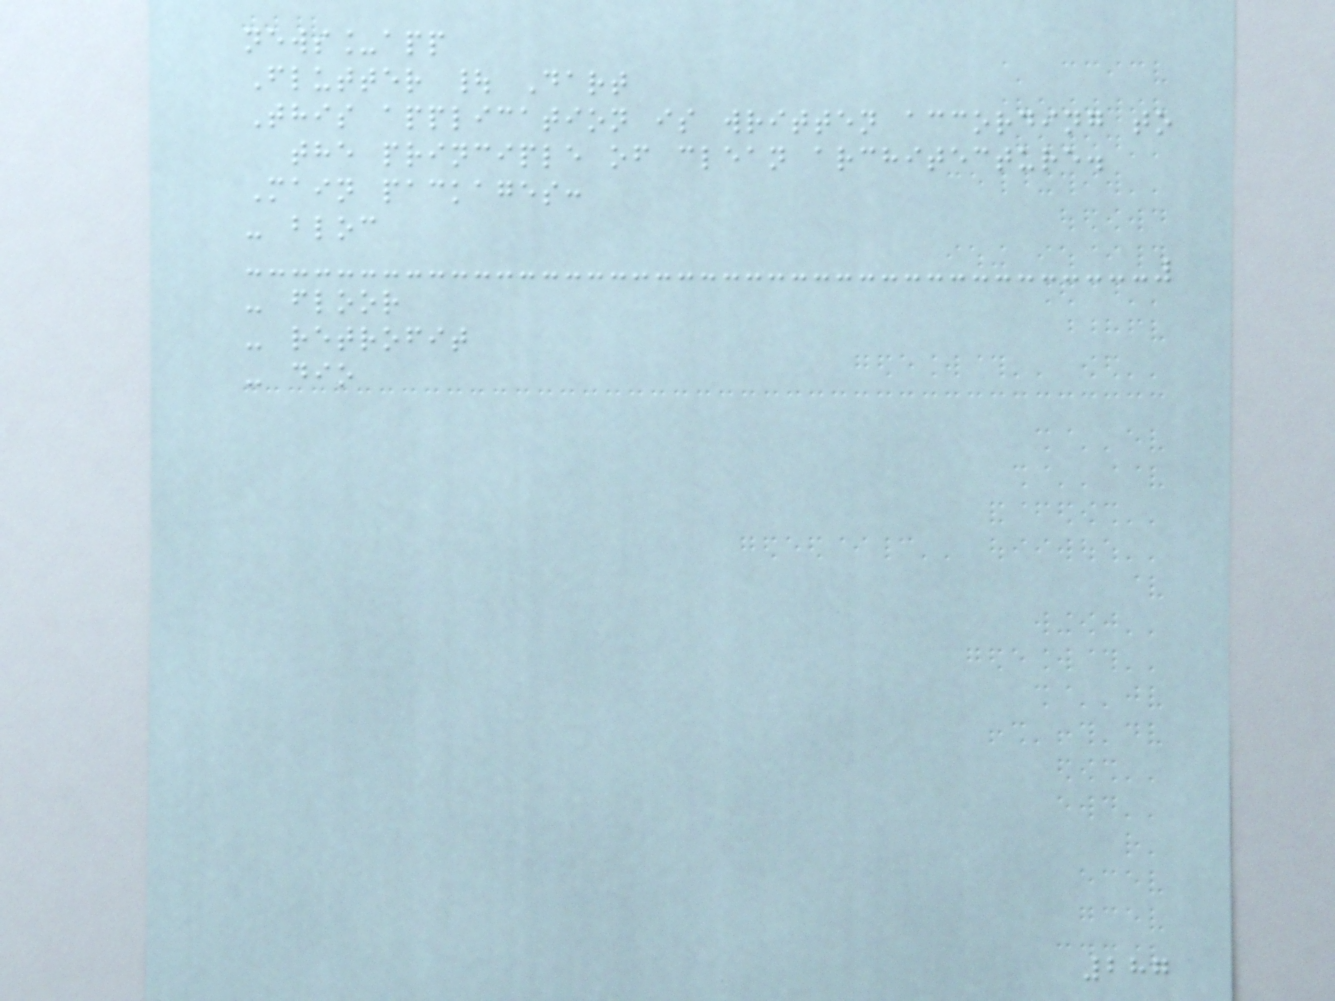news_app
Flutter | Dart
This application is written according to
the principle of clean architecture.
Main packages:
- bloc
- floor
- retrofit
- dio
287
